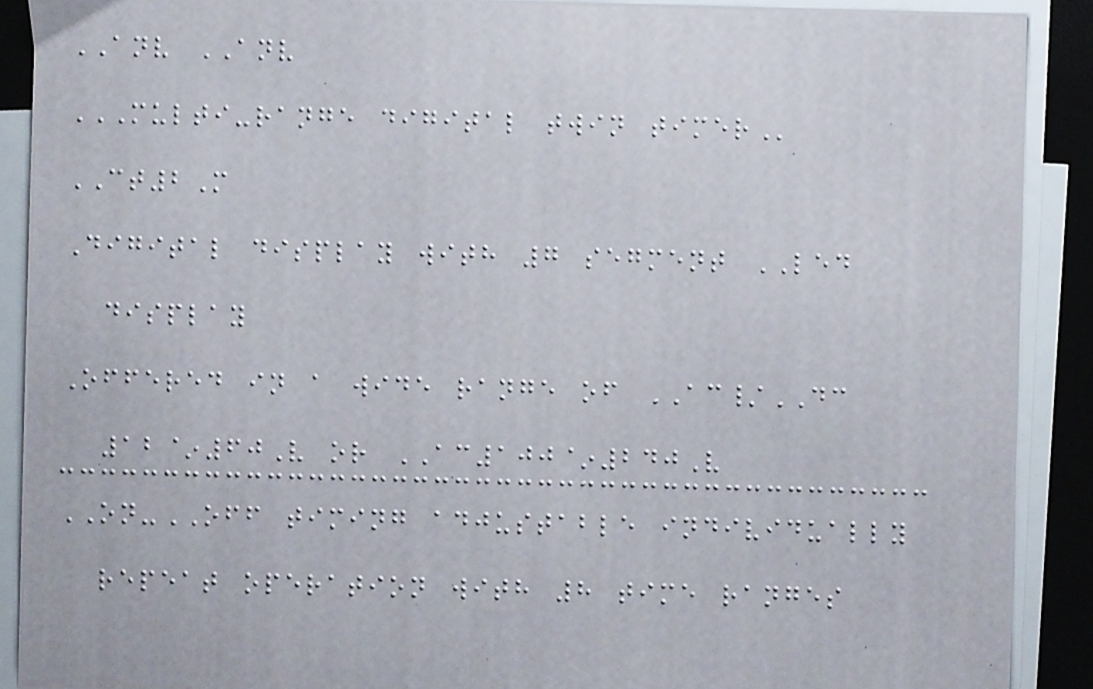ANV ANV
MULTI-RANGE DIGITAL TWIN TIMER
CT2M
Digital display with 7 segment LED
display
Offered in a wide range of AC/DC
12~60V or AC100~240V
ON-OFF timing adjustable individually
repeat operation with 8 time ranges
